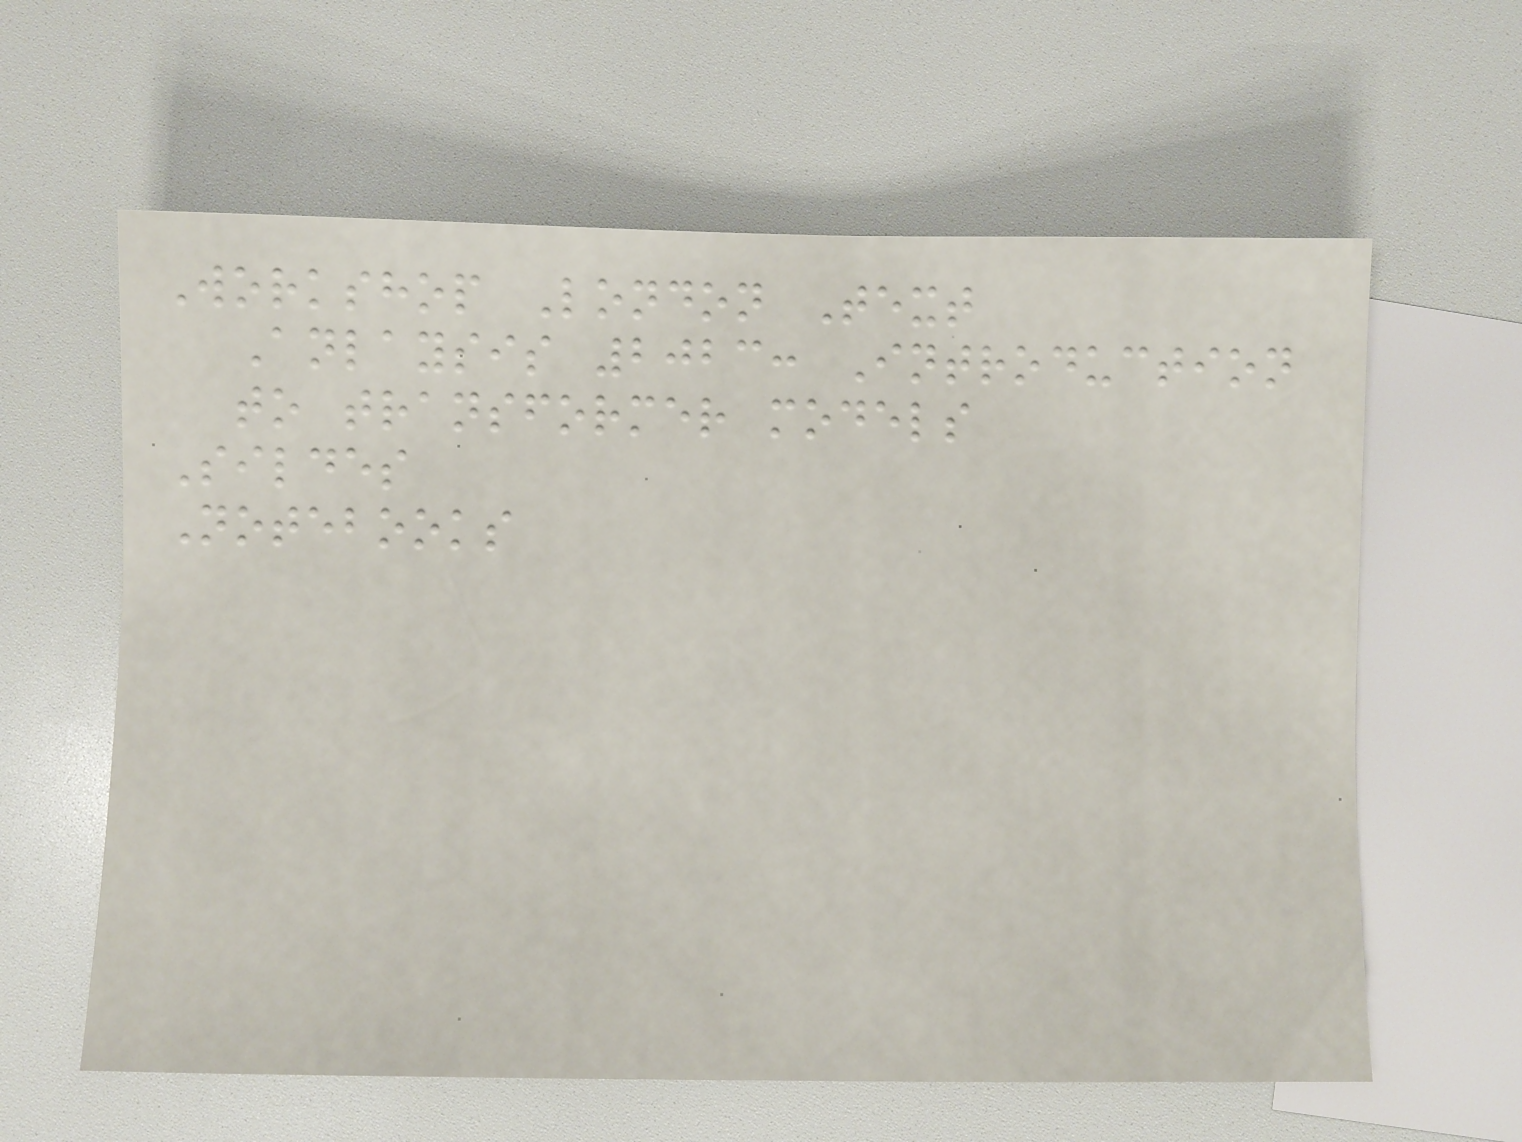Workshop London Text
Anlaysis 2023: Introduction
to transformer models
Sildes
Notebooks
